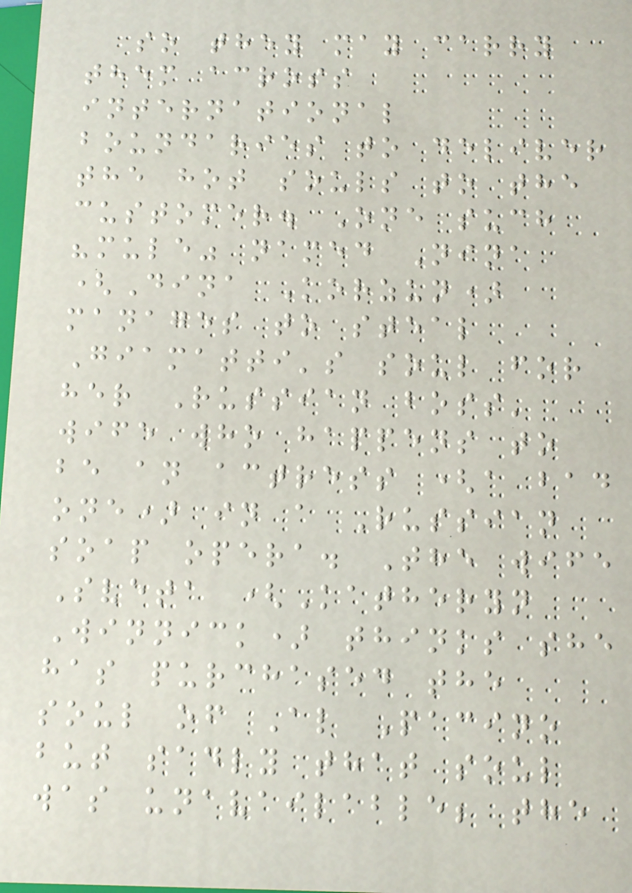so they may carry
them across
international
boundaries to deliver
the hot souls to the
customer. One such
"mule" named Nina
(Dina Korzun)
manages to steal
Giamatti's soul for
her Russian boss'
wife who happens to
be an actress (a bad
one) in a Russian
soap opera. The wife
Sveta (Katheryn
Winnick) thinks she
has purchased the
soul of Al Pacino
but sadly that soul
was unavailable; the
